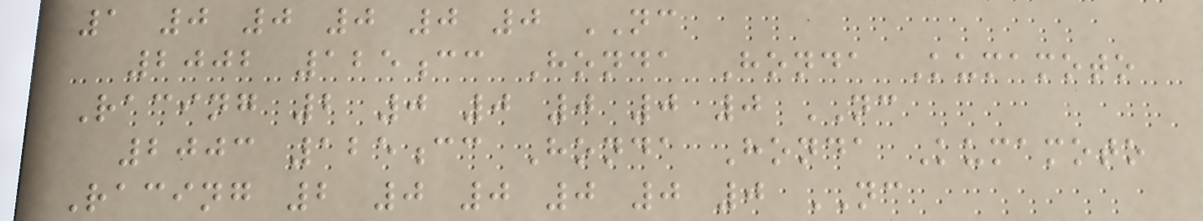1 0 0 0 0 0 NC
2002 125cc Honda Honda Kumamoto
Racing 2 0 0 0 0 0 NC
2003 125cc Honda Honda Kumamoto
Racing 2 0 0 0 0 0 NC
